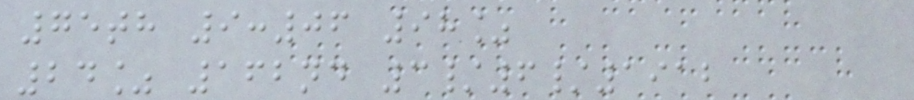75th 9:06 98%
24% 162nd 3/6/1912
